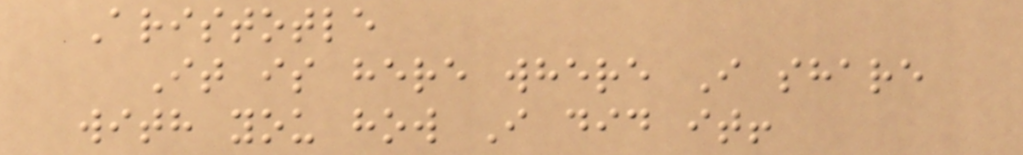Aristotle
It is here where I share
with you how I did it!
